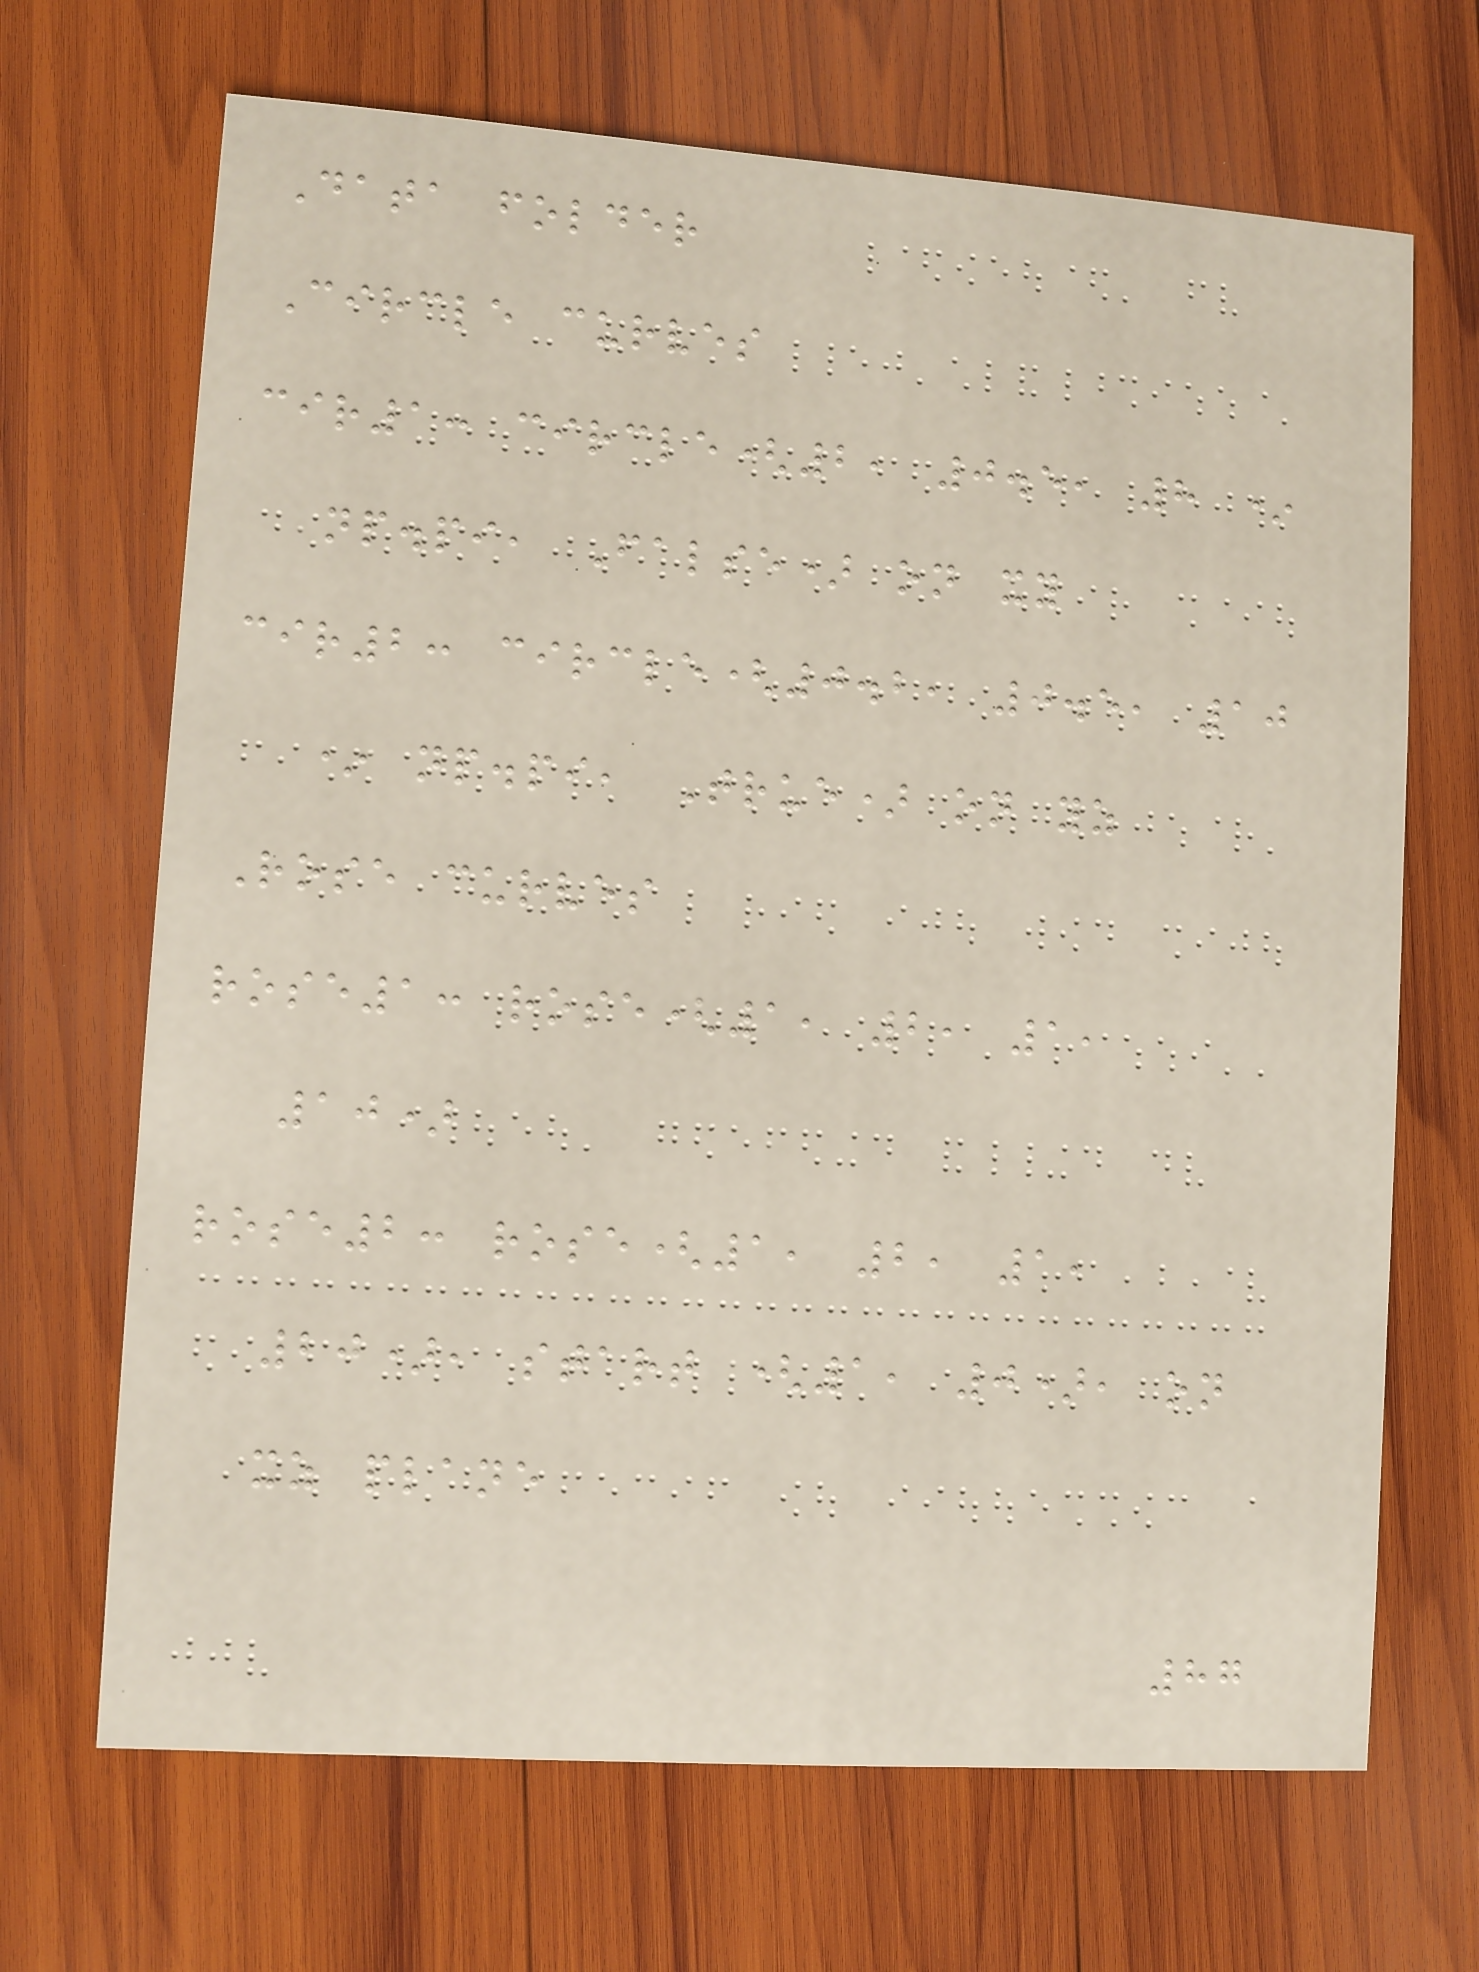Data folder
Circle curves
cir1: circle(2, 0.5, 8 *
np.pi, False) on xy
cir2: circle(0.2, 0.5, 10
* np.pi, True) on yz
Rose curves
rose1: rose(1, 2, 1,
10)
rose2: rose(1, 2, 1,
20), start (1, 0), on
xz plane
87
